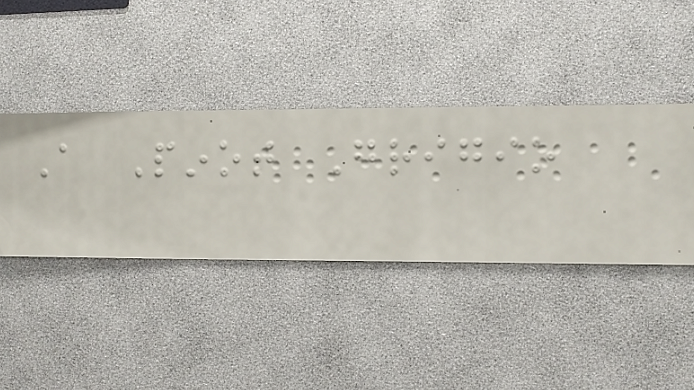A Pinot Grigio
